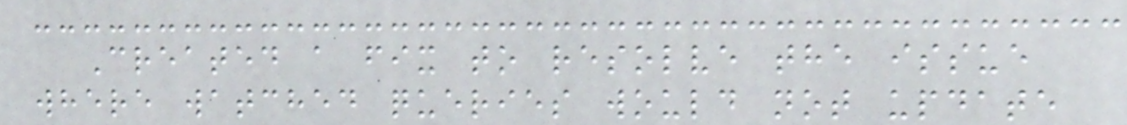Created a fix to resolve the issue
where watched queries would not update
